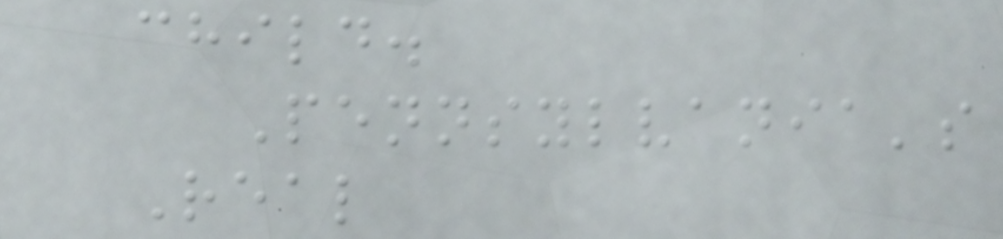child.
Pennsylvania's
Real
